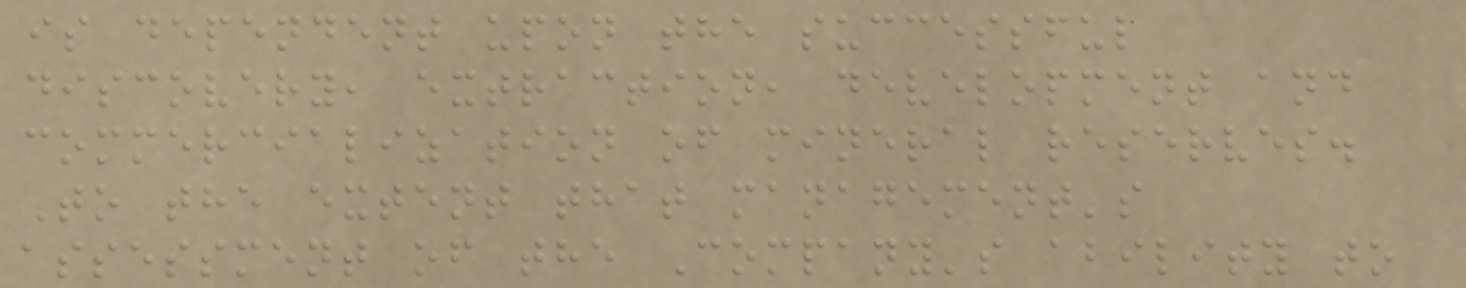is dependent upon the successful
discovery, extraction, development and
commercialization of mineral reserves.
To the extent that management's
assessment of the Company's ability to
